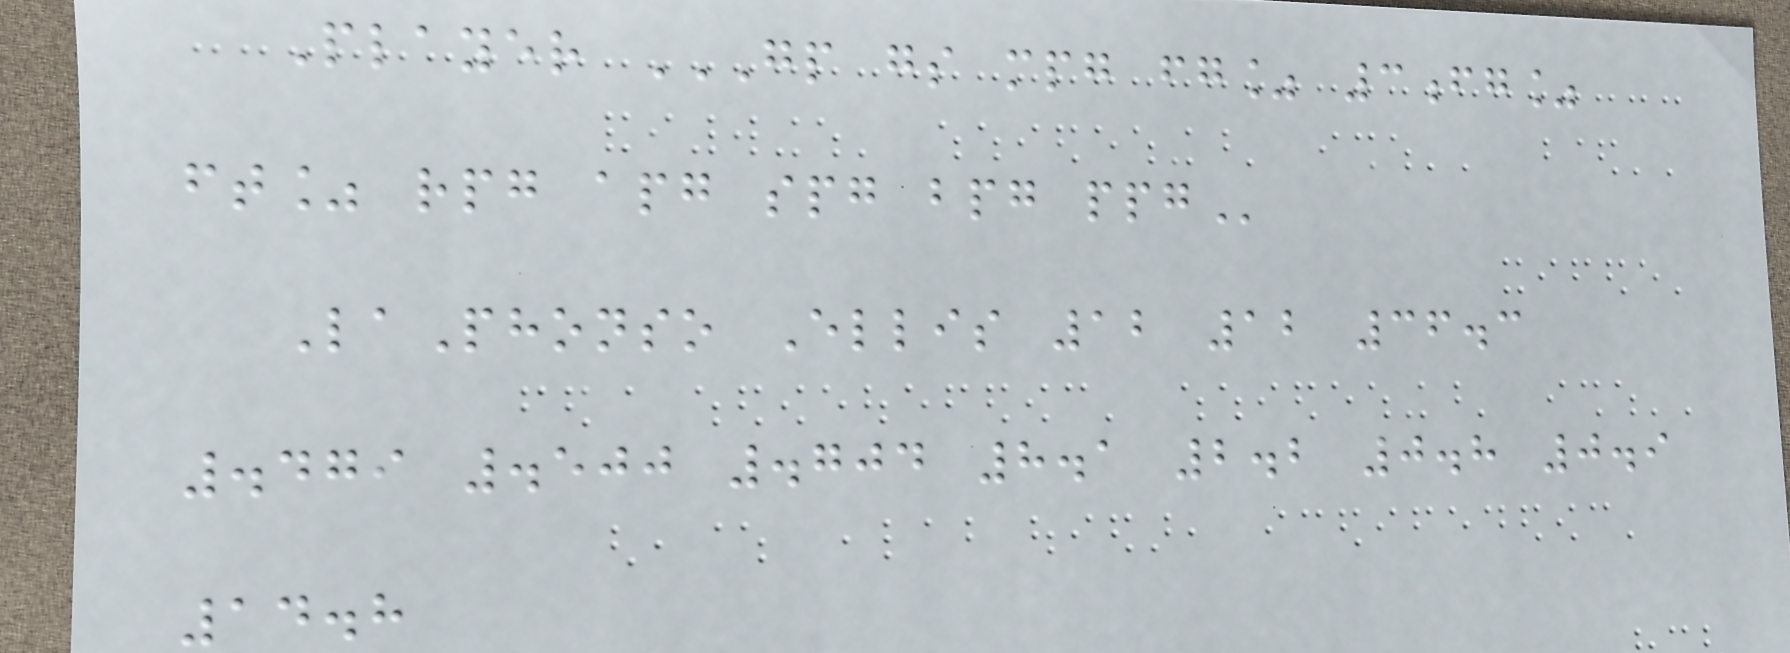Player GP GS MPG FG% 3FG%
FT% RPG APG SPG BPG PPG
LaPhonso Ellis 12 12 36.3
.479 .500 .704 8.1 2.2 0.8 0.9
14.8
